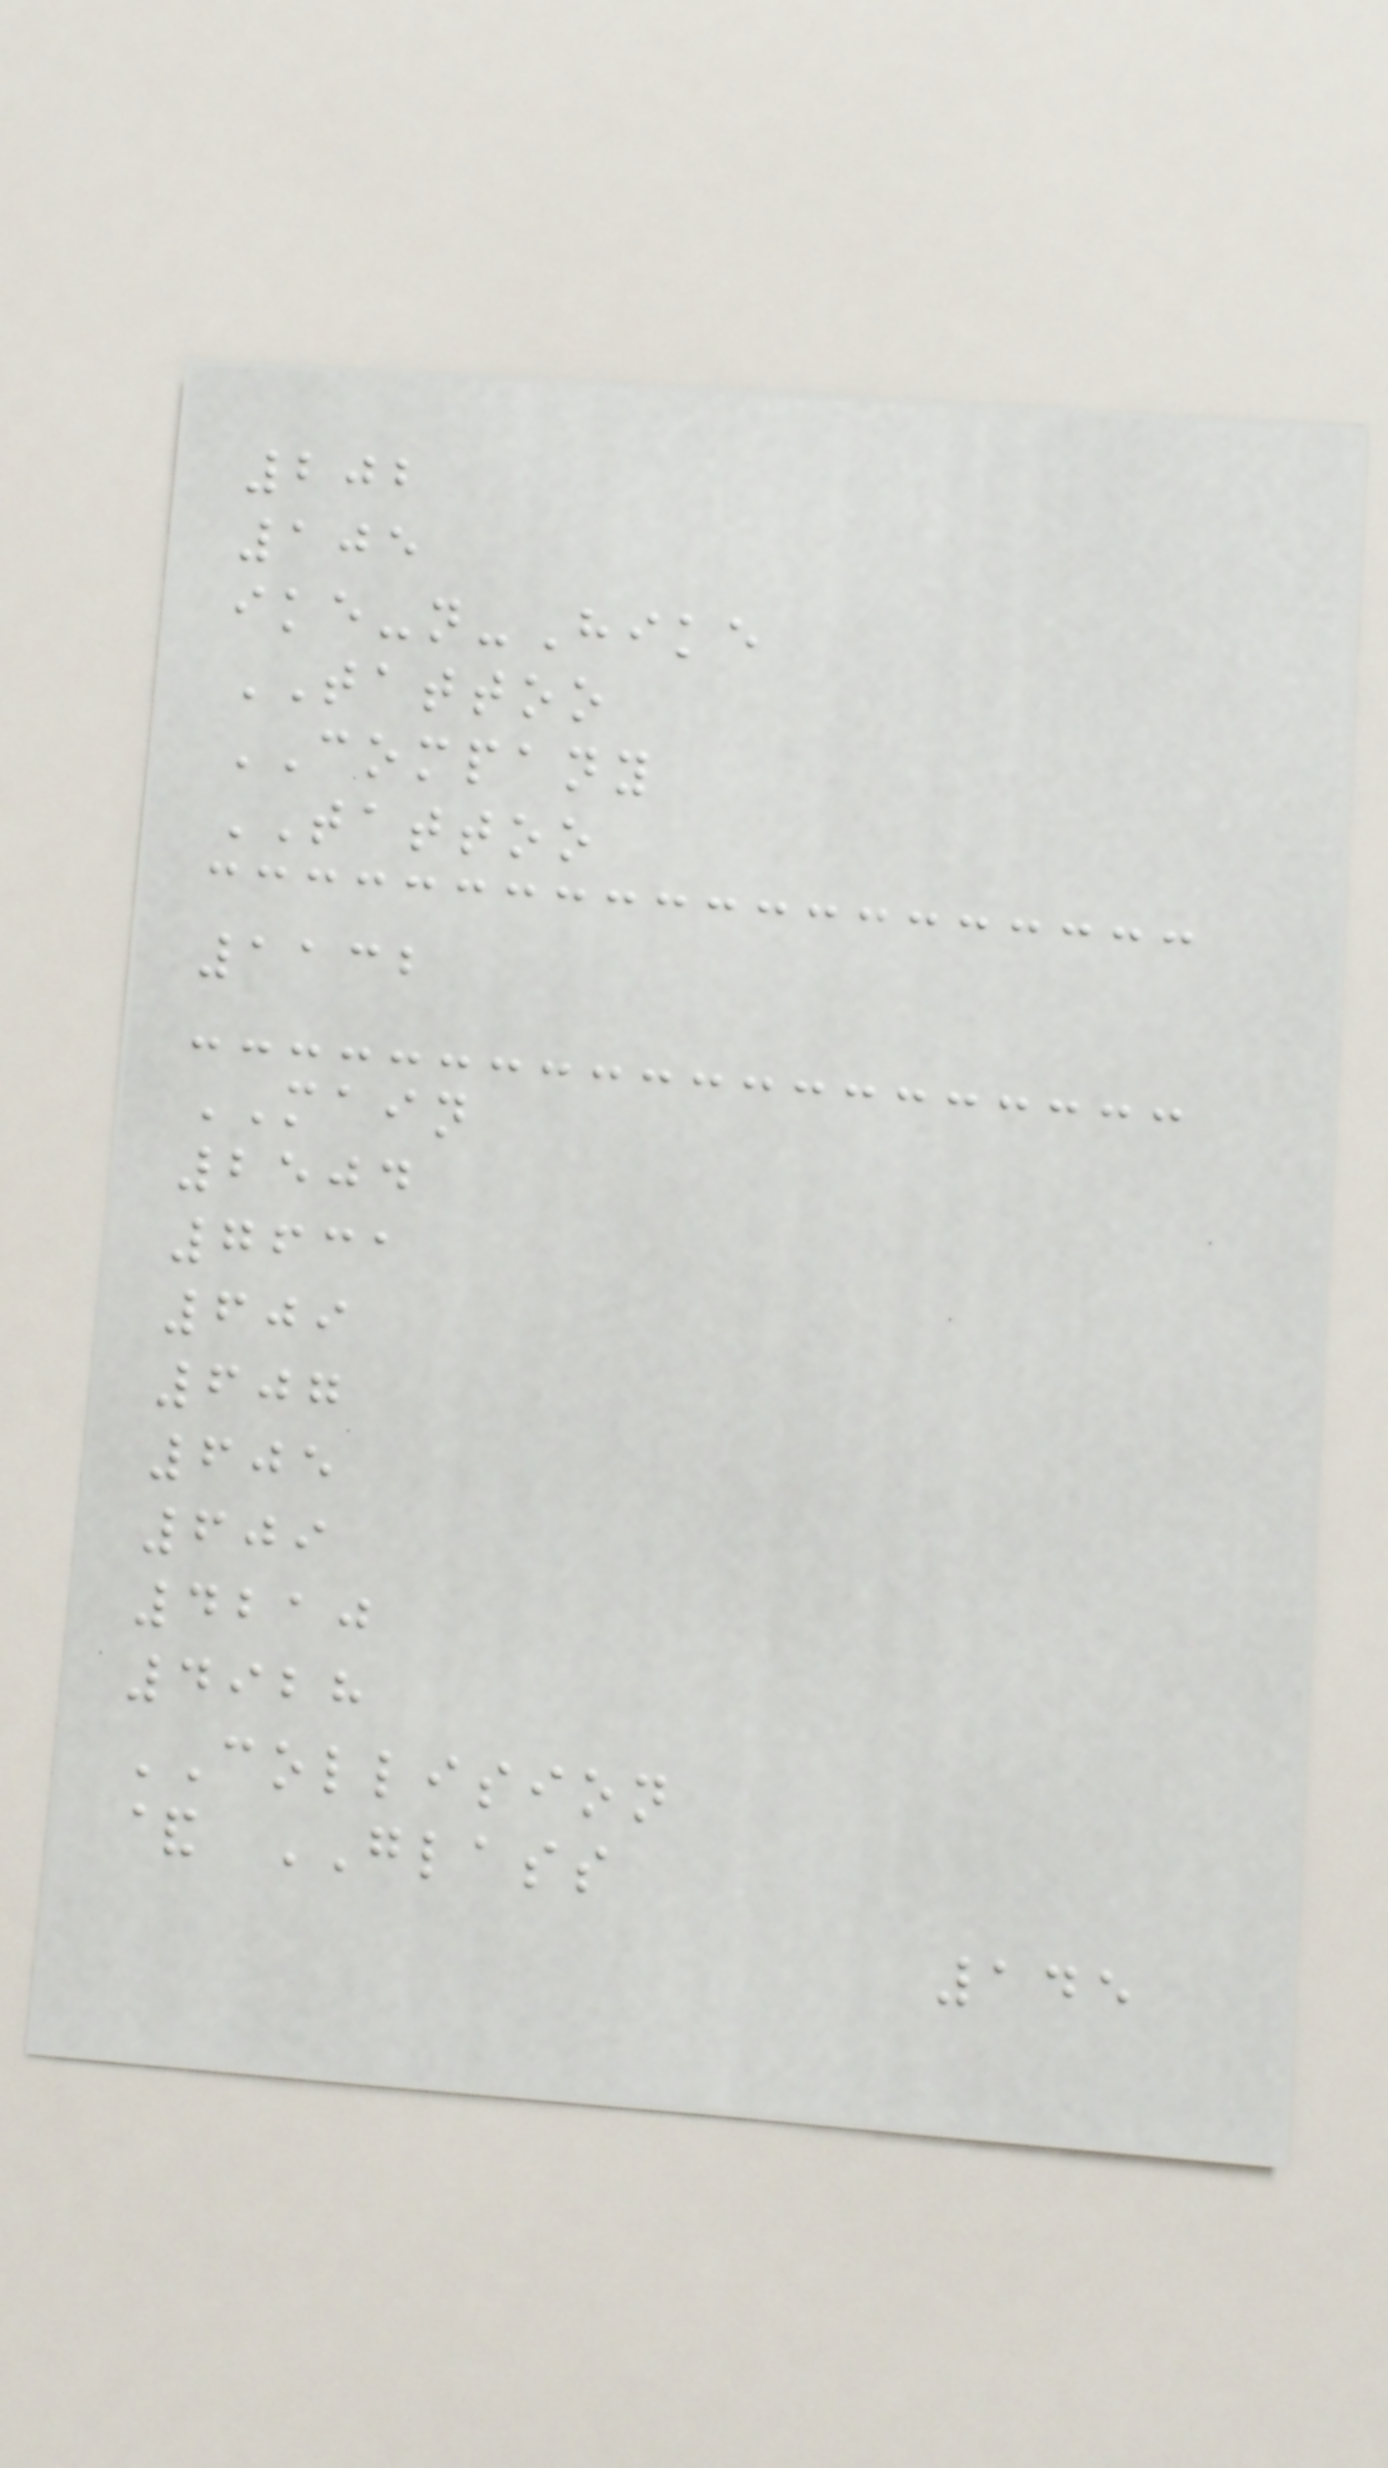202
105
ike-n-Hike
TATTOO
COMPANY
TATTOO
1132
MAIN
2504
7631
609
607
605
609
4210
4928
COLLISION
& GLASS
145
